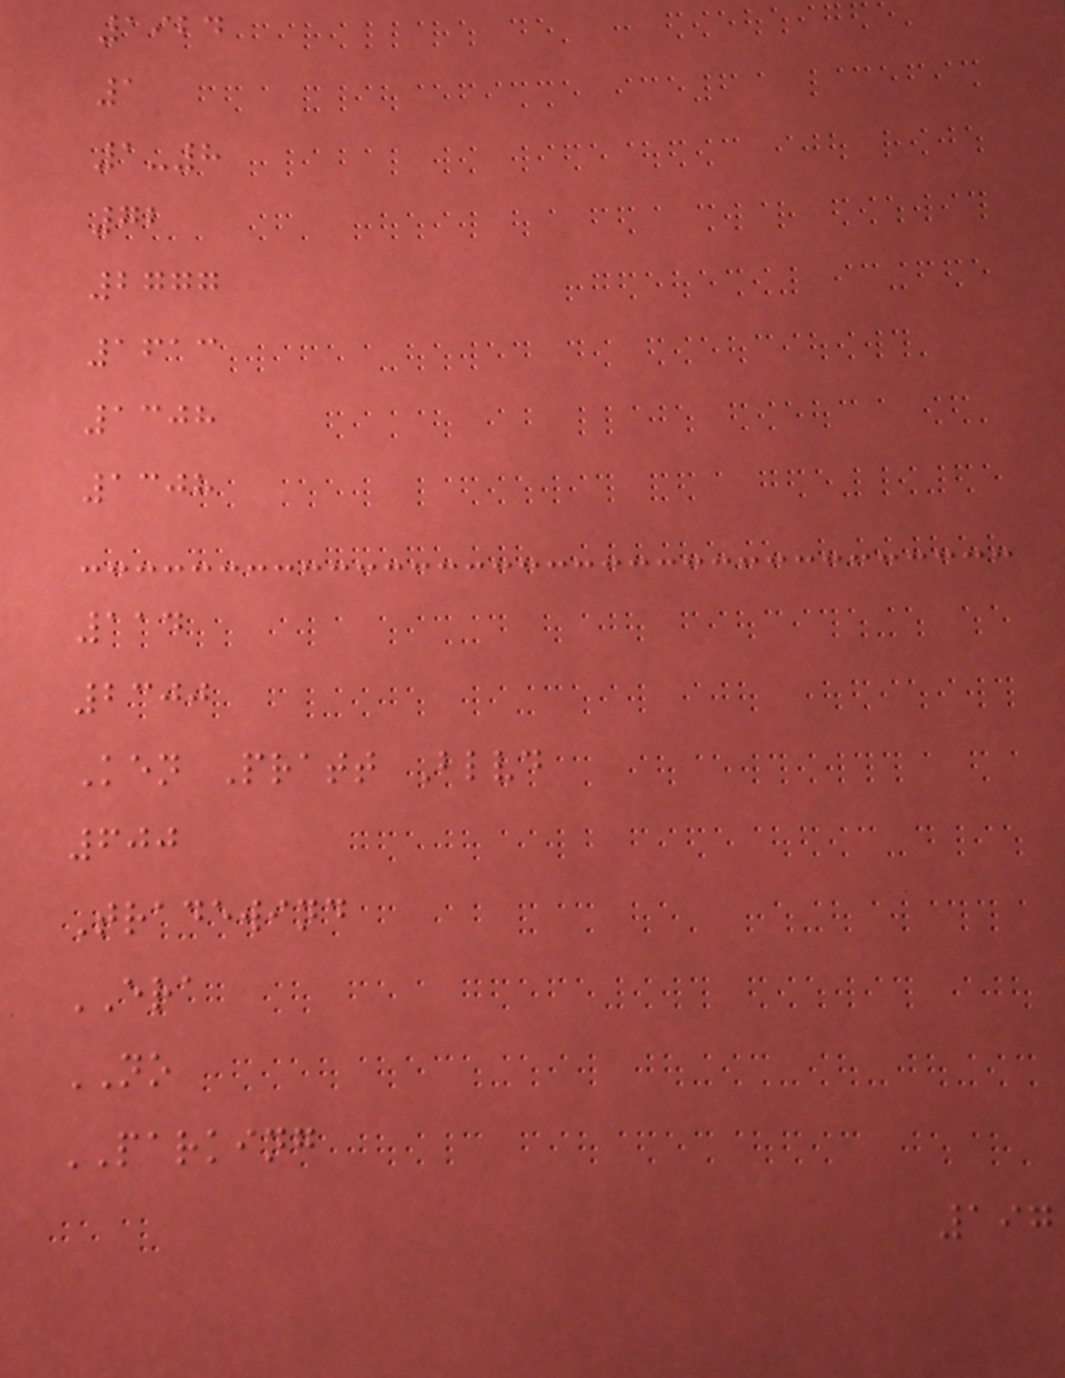1924
1
1-8
72
2777
1613
1308
1308
114
2300
Ken Pratt Blvd
600
Tradewind
ERA
NO
PARKING
197
